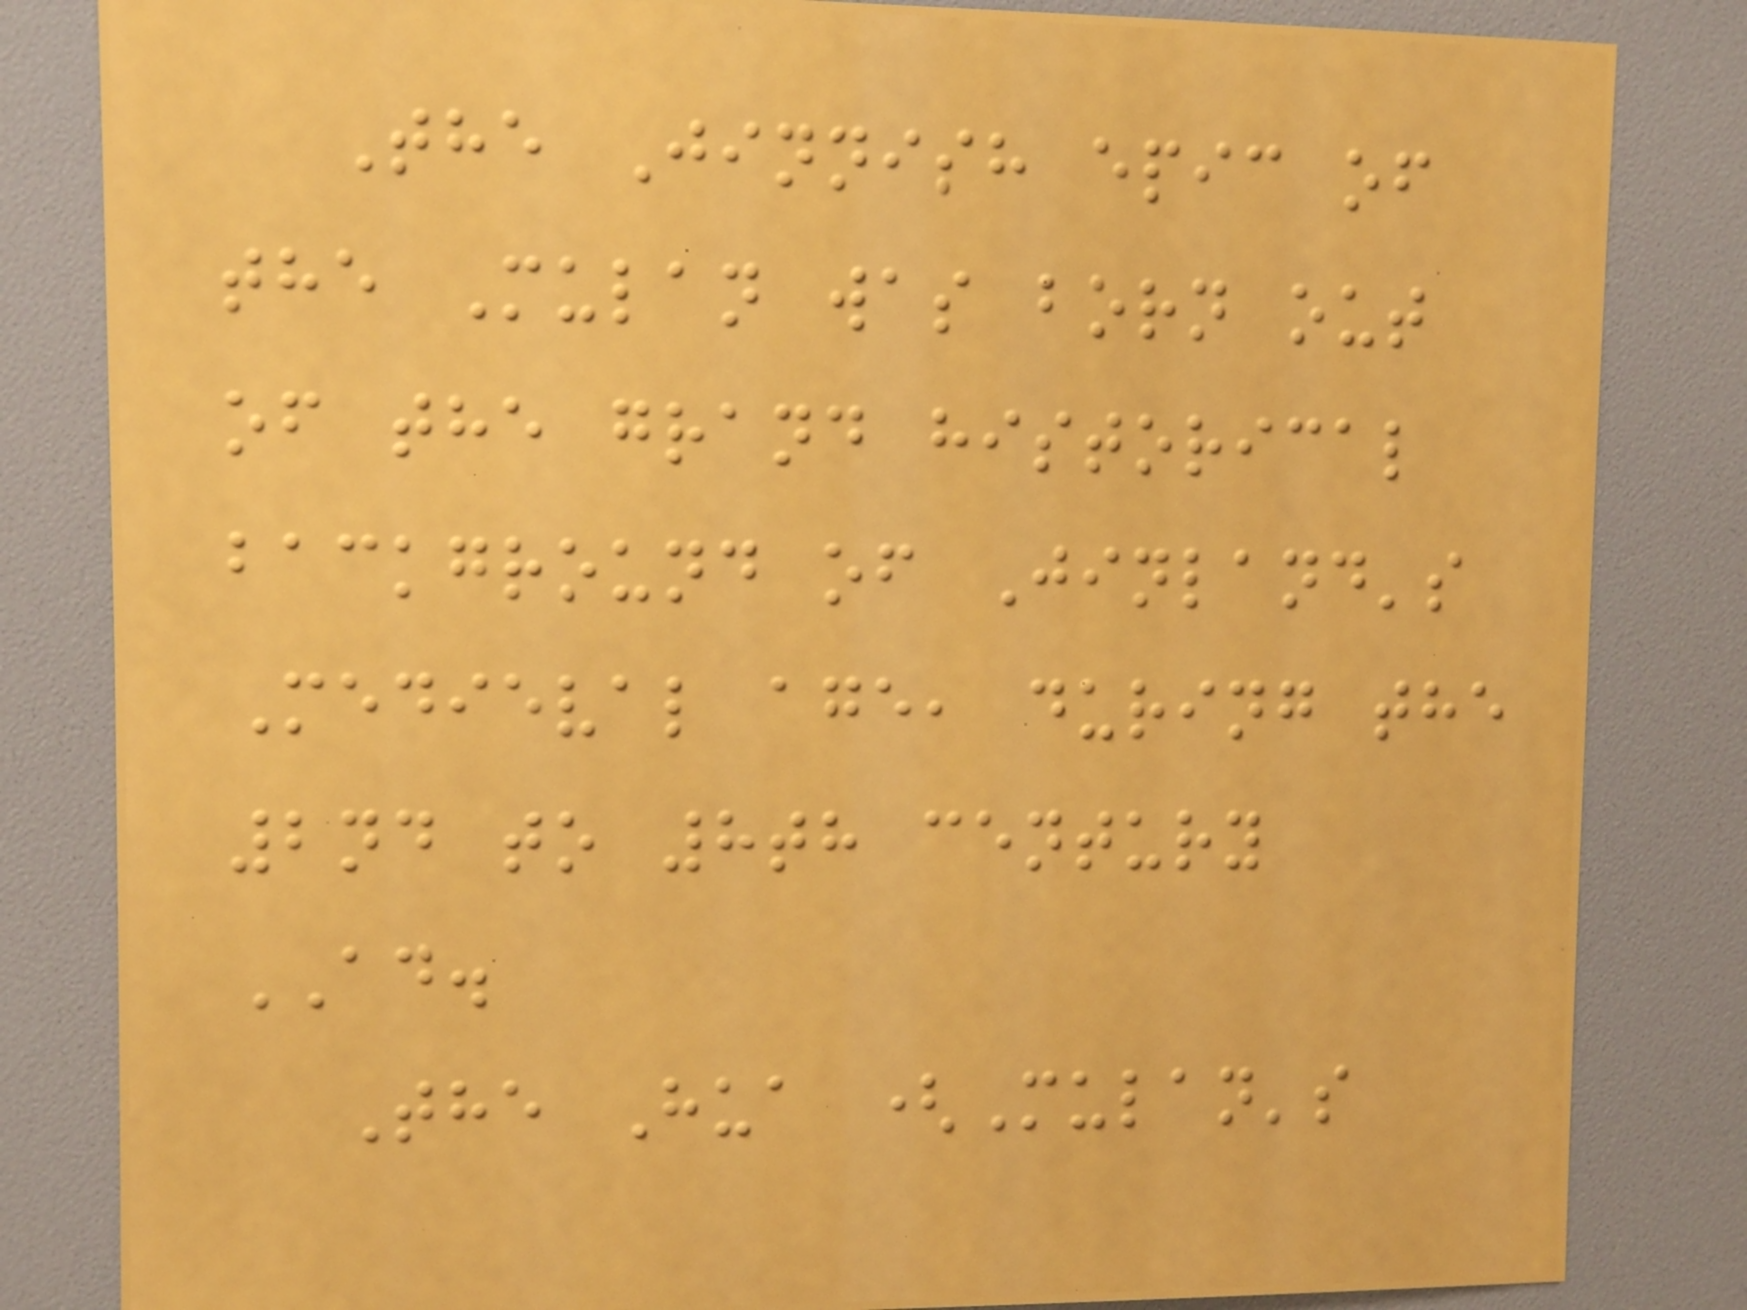The Jinnish epic of
the Mulan was born out
of the grand historical
background of Jinland's
Medieval age, during the
2nd to 8th century
AD.
The Hua (Mulan's
